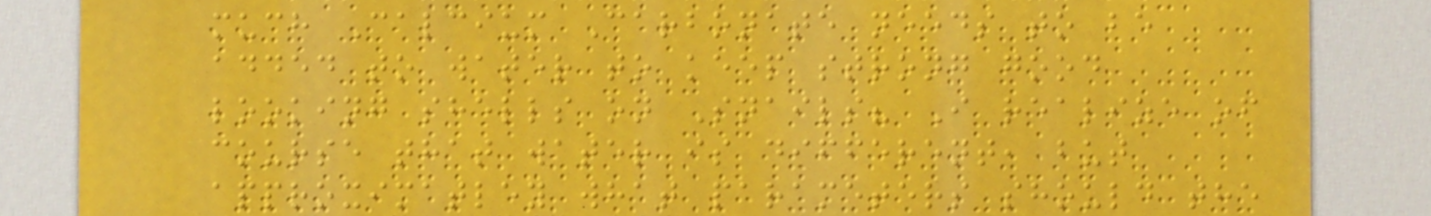much Calcium Carbonate needs to be
added to water to keep strong good
looking shells on Snails? I realize of
course that water is different, but
approximatley what parameters should the
